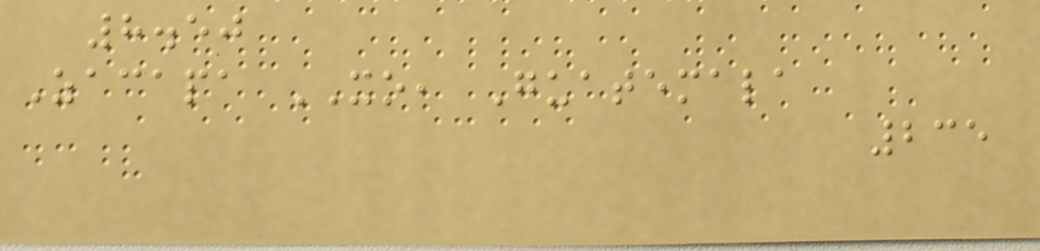8.50
Zacapa XO, Guatemala
235
